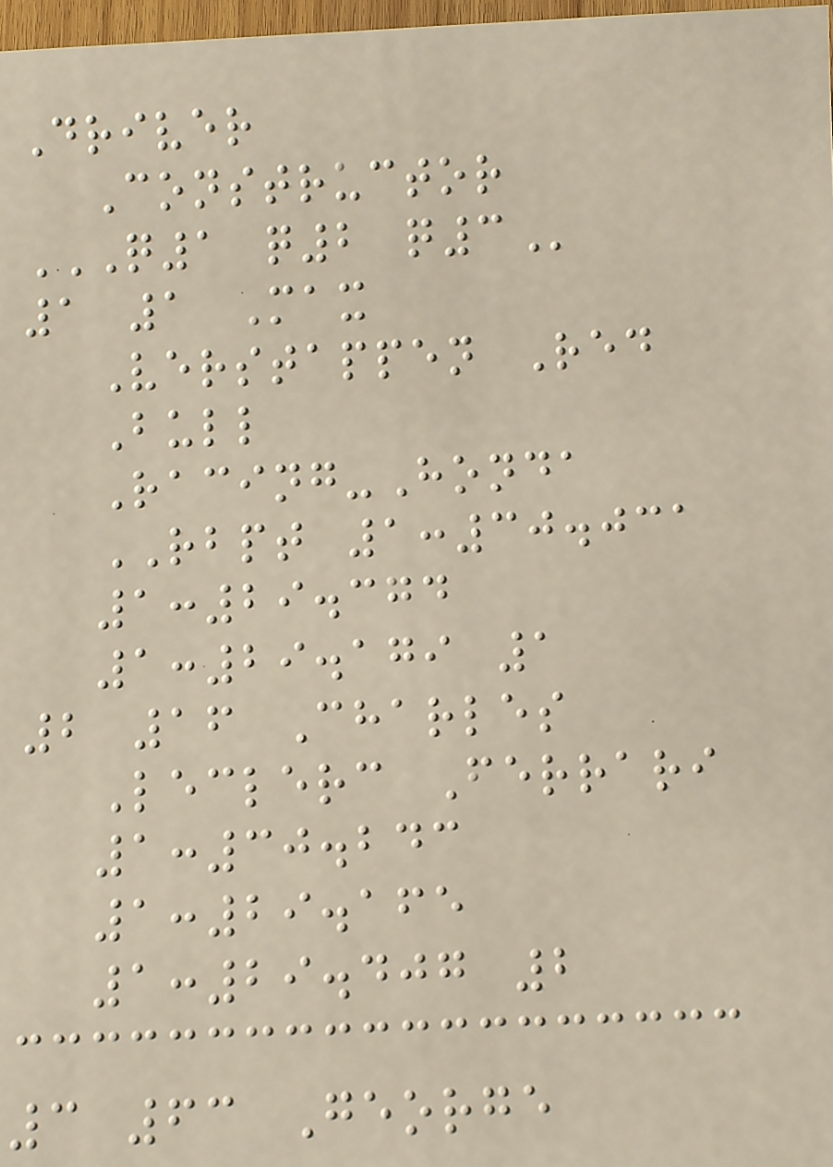Driver
Constructor
Q1 Q2 Q3
1 1 Max
Verstappen Red
Bull
Racing-Honda
RBPT 1:30.031
1:29.374
1:29.179 1
2 16 Charles
Leclerc Ferrari
1:30.243
1:29.165
1:29.407 2
3 63 George
